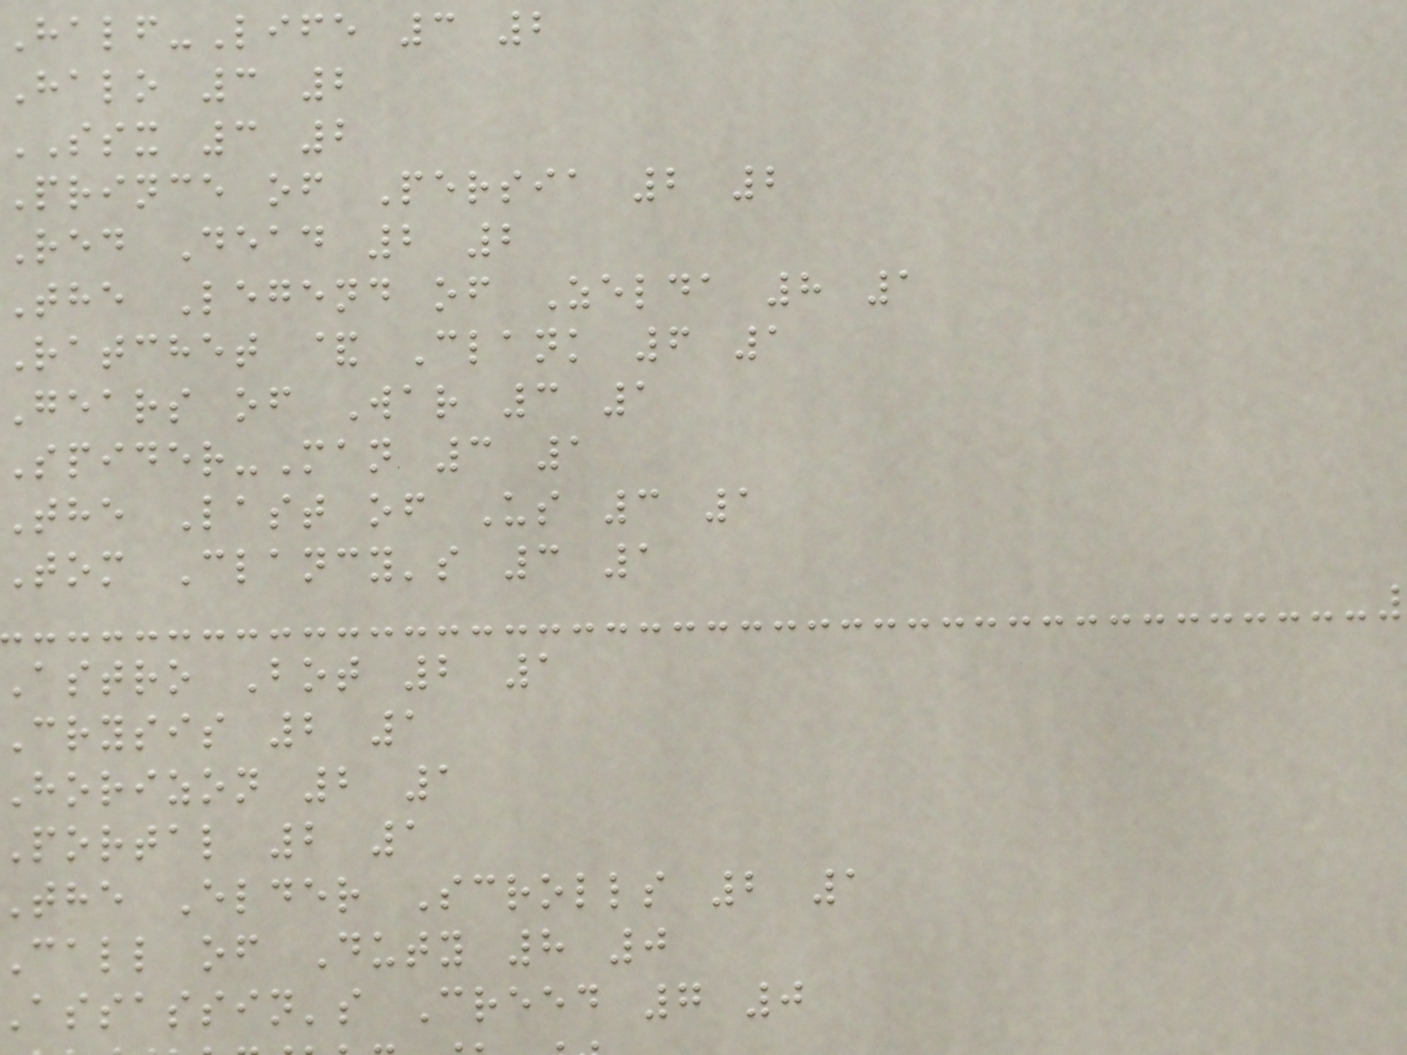Half-Life 3 2
Halo 3 2
SSX 3 2
Prince of Persia 2 2
Red Dead 2 2
The Legend of Zelda 8 1
Ratchet & Clank 6 1
Gears of War 3 1
pider-Man 3 1
the Last of Us 3 1
tom Clancy's 3 1
astro Bot 2 1
crysis 2 1
horizon 2 1
portal 2 1
the Elder Scrolls 2 1
call of Duty 8 0
assassin's Creed 7 0
